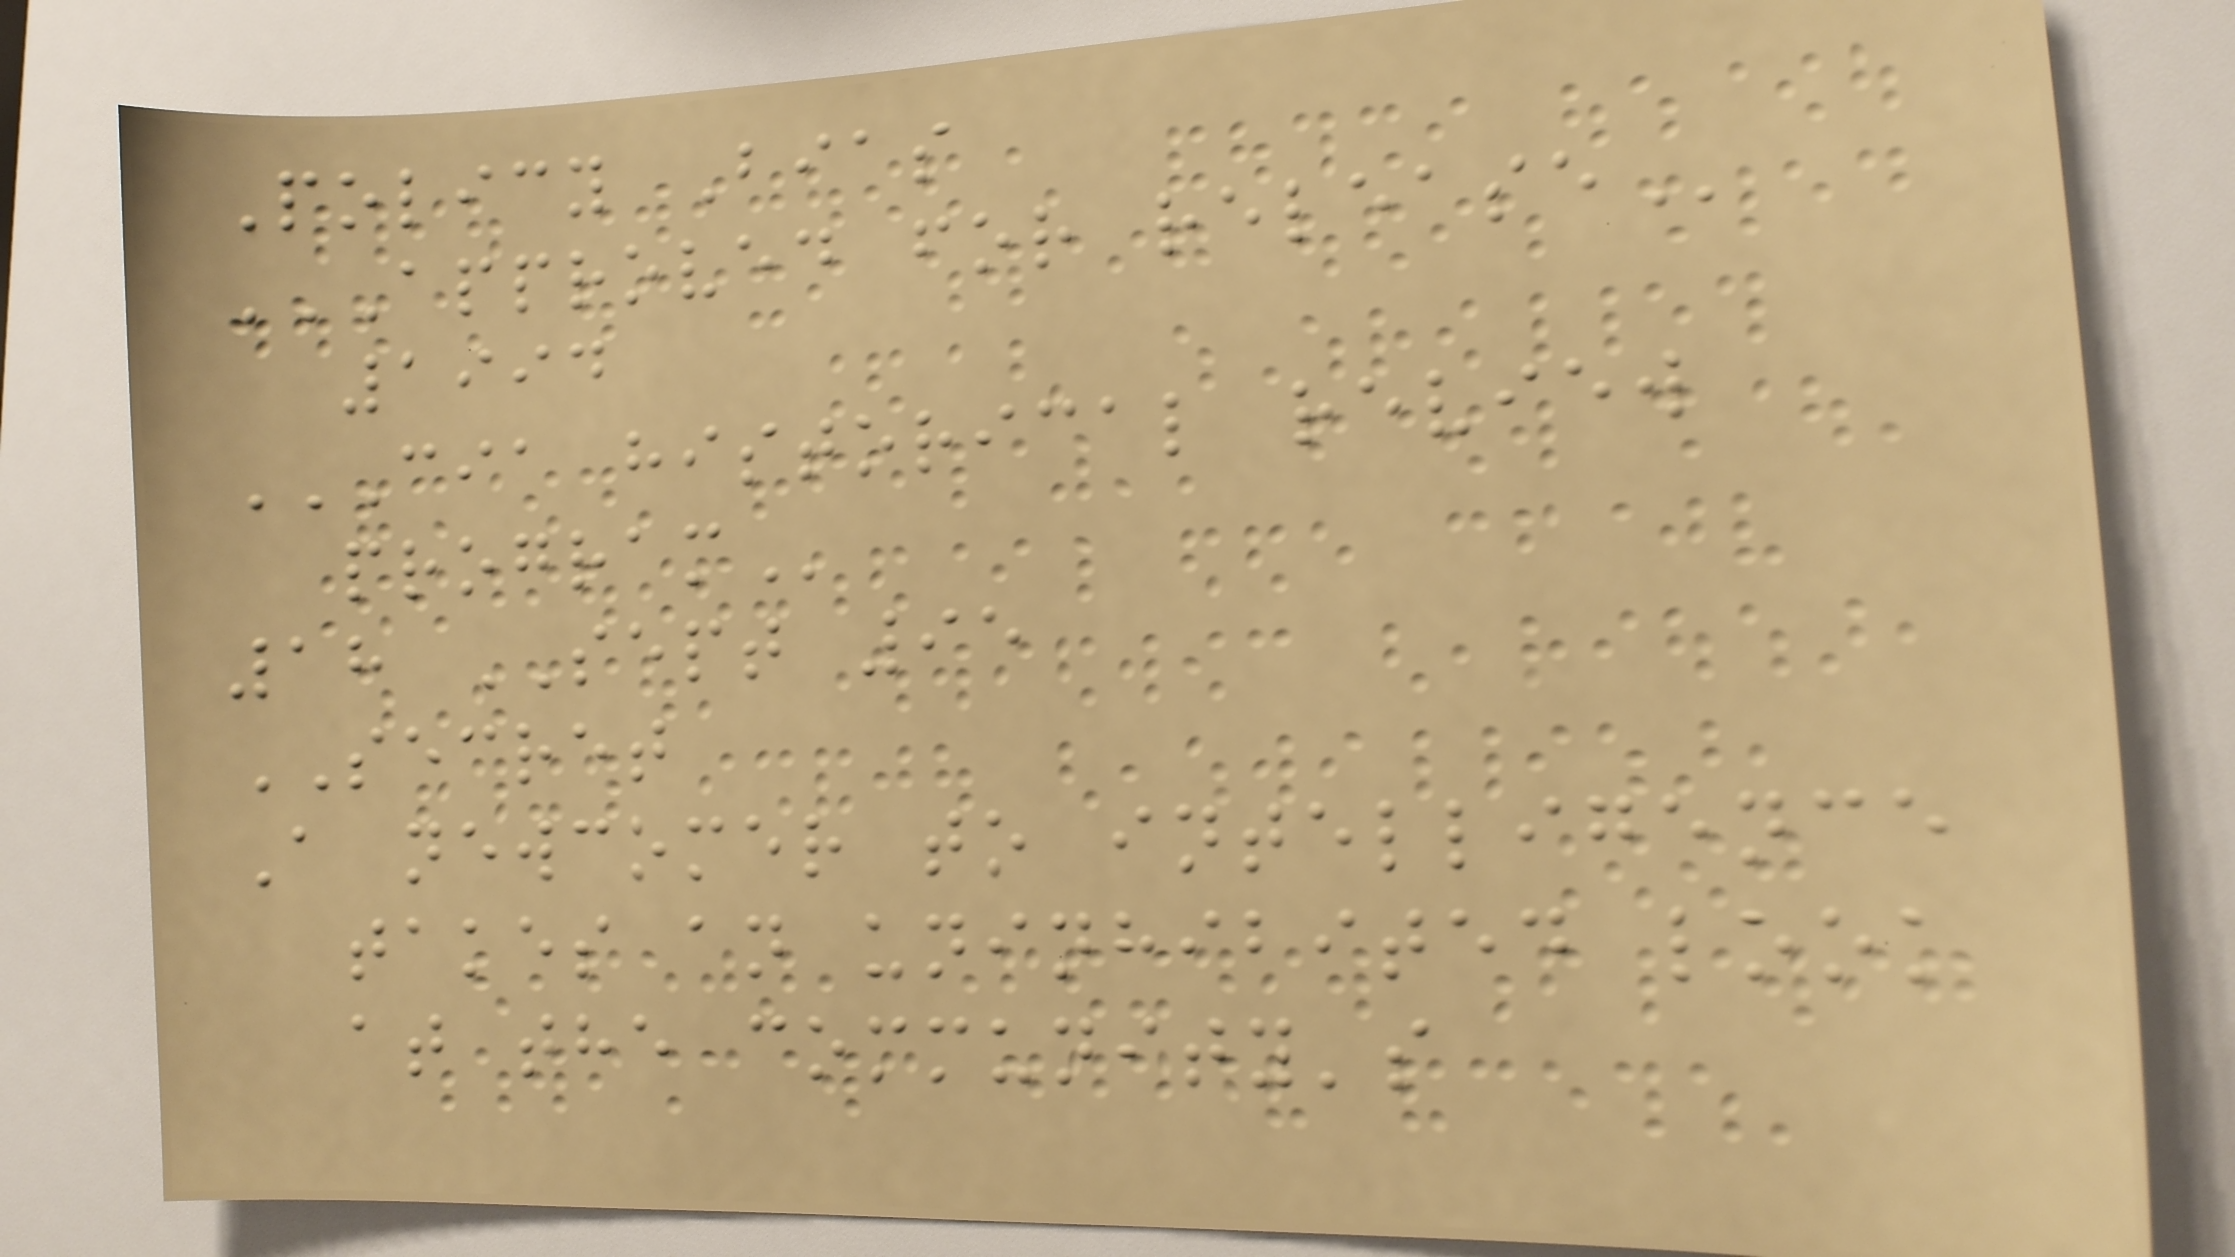Policy Bias
APPROVED FOR RELEASE
1994
CIA HISTORICAL REVIEW
PROGRAM
18 SEPT 95
SECRET
A newcomer to intelligence
takes an uninhibited look
at the community's
